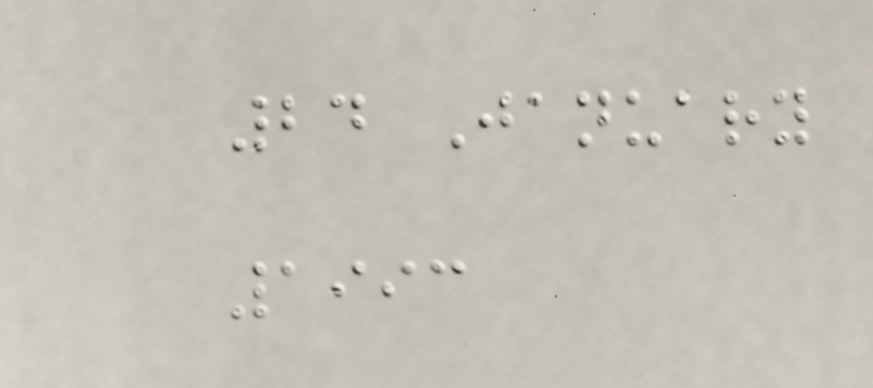24 January
1993
